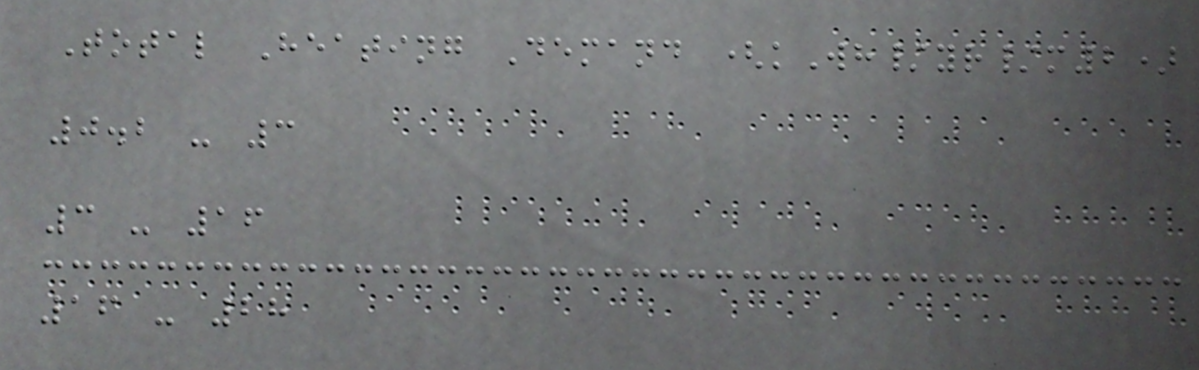Total Heating Demand (kWh/yr/m2)
0.2 - 3
3 - 16
16 - 28
